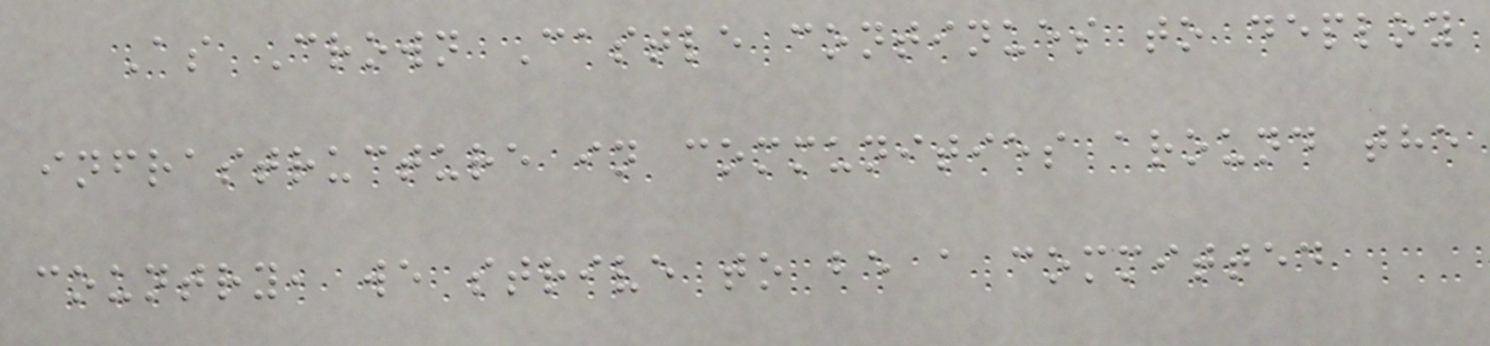As Crown Castle continues to deploy
infrastructure in communities around the
country, we strive to be a committed
